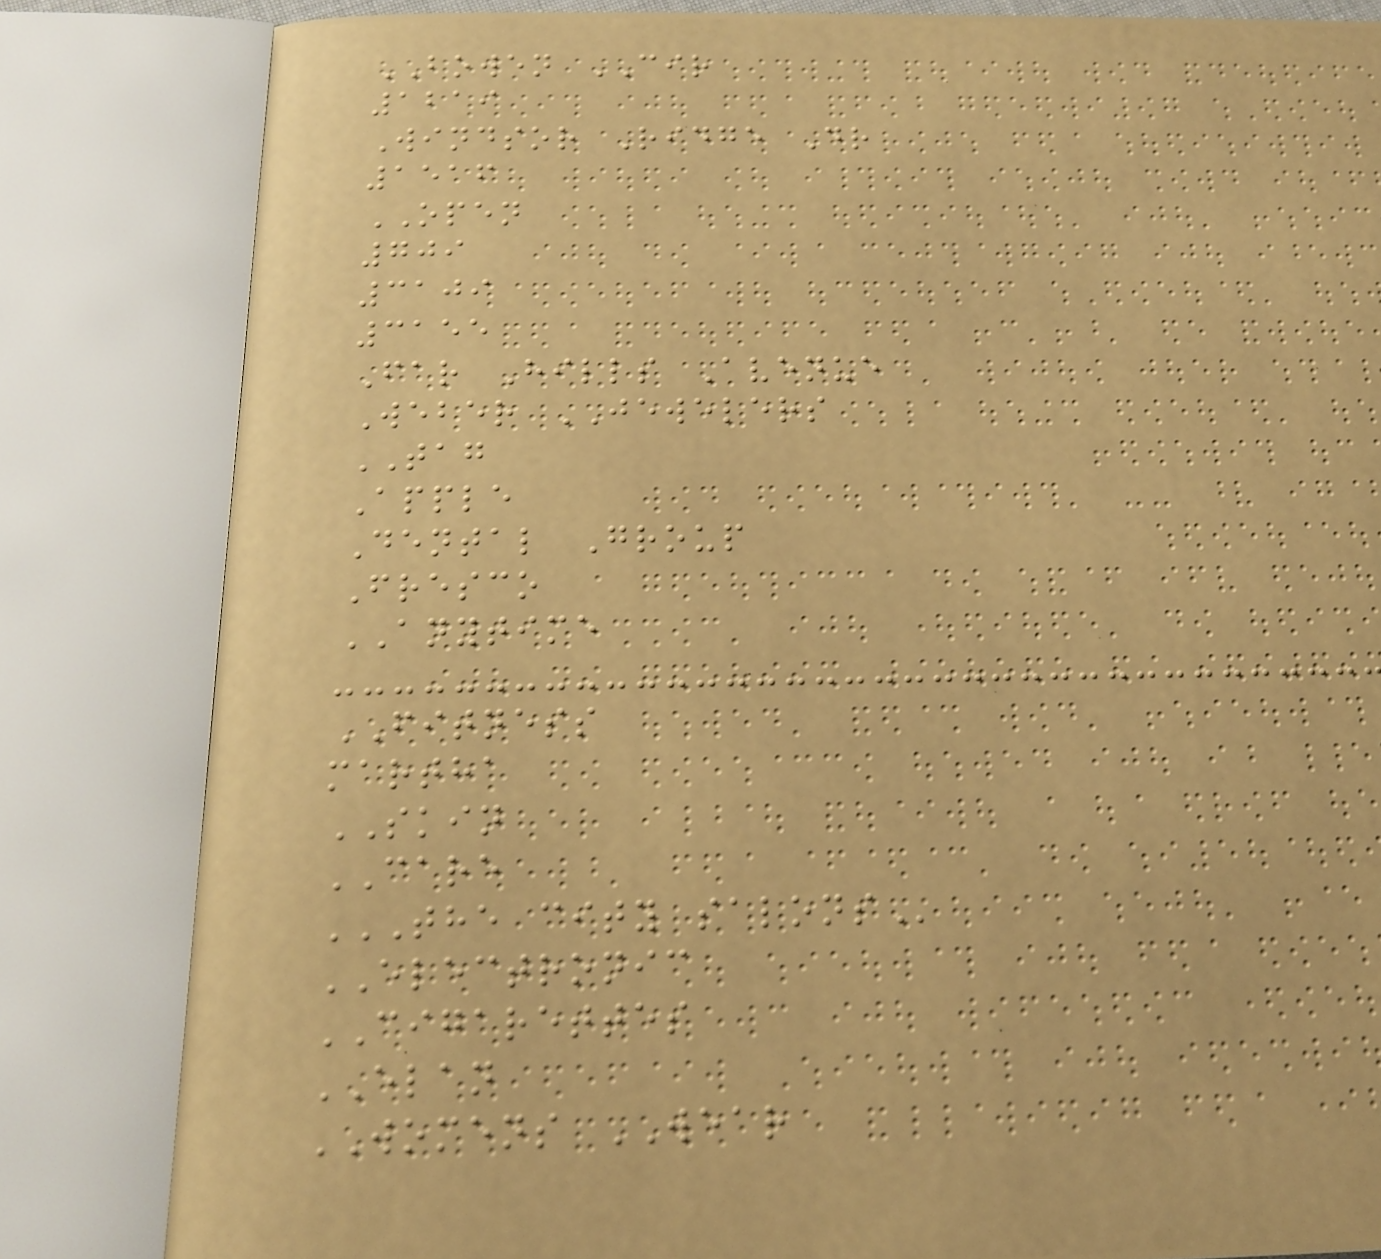BOWEN CIR
1219
Windsor Ridge Dr
1516
OPEN
709
3109
3155
Far Hills Avenue
Weber JEWELERS
TAG
Apple
Dental Group
Fresco
ANYTIME
FITNESS
martha
SKIN
CARE
THE CITY SALONS
ELECTRONIC
CIGARETTES
ELAN
WOMENS WEAR
